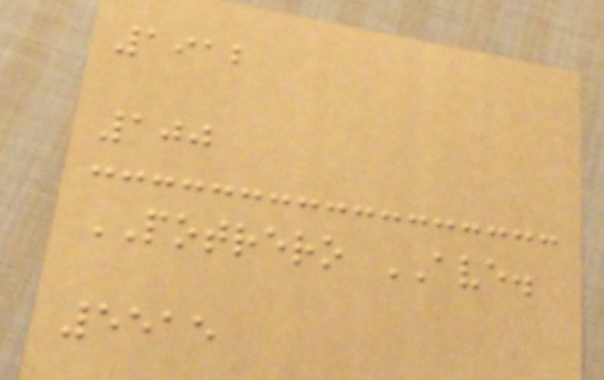1912
100
POTRERO AVE.
5515
